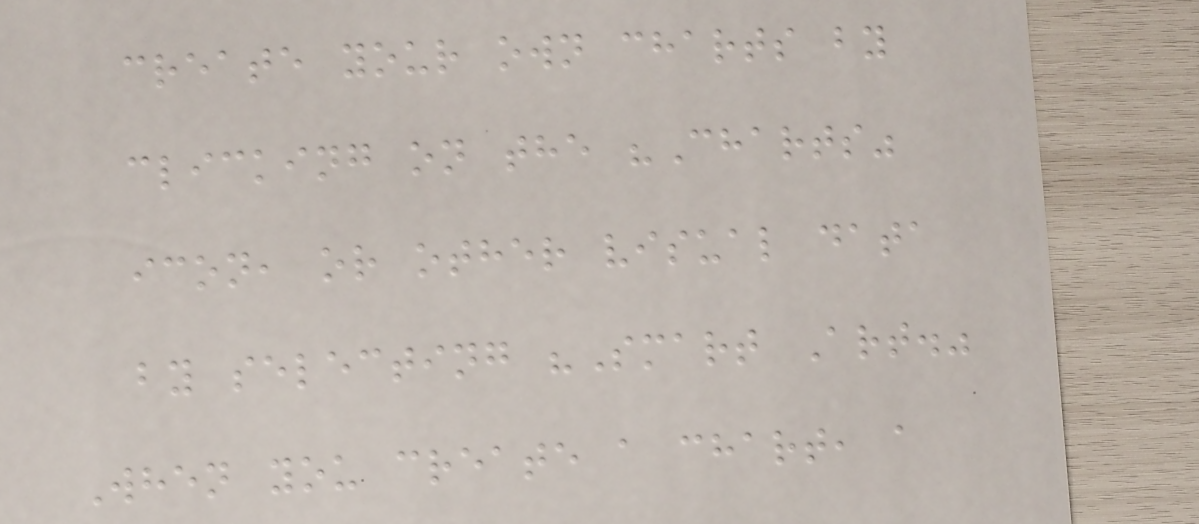create your own charts by
clicking on the "Charts"
icon, or other visual data
by selecting "Smart Art."
When you create a chart, a
